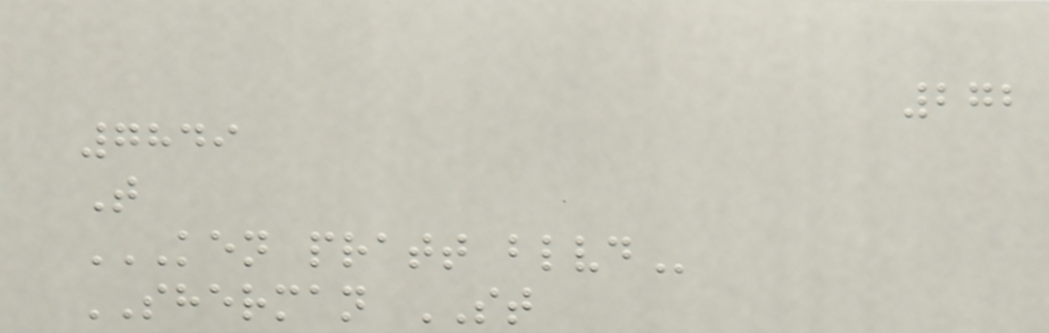272
7849
T
KEN PRATT BLVD
SHERMAN ST
